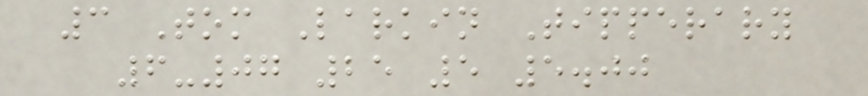3 Tom Larkin Tipperary
6-07 25 5 5.00
